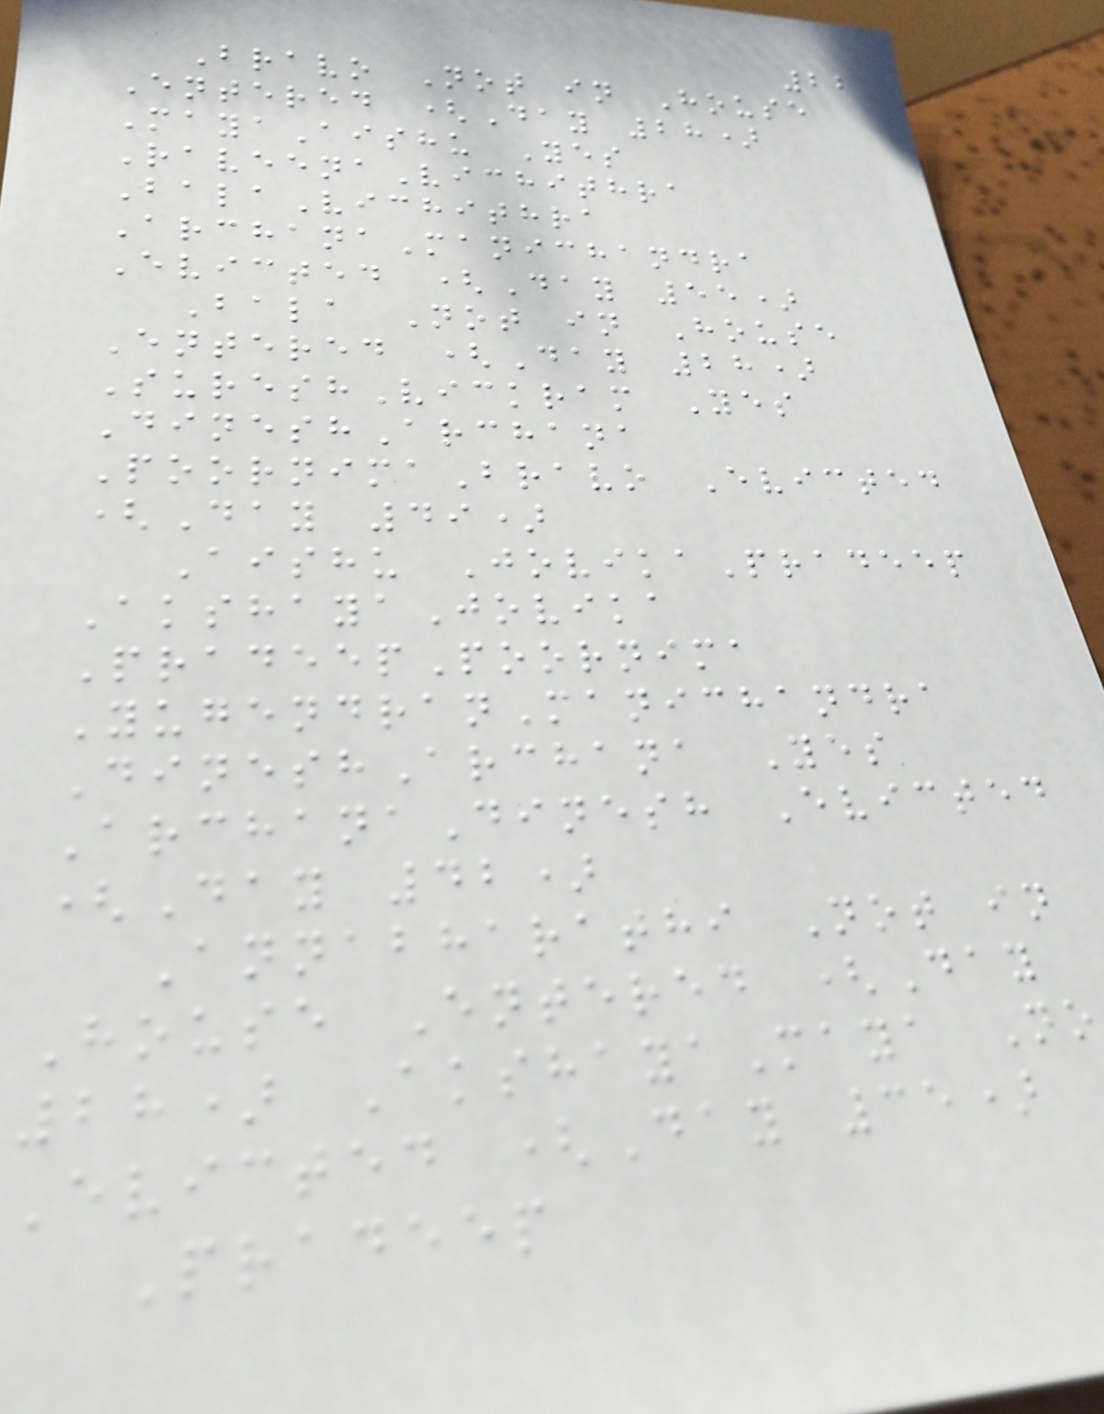22
Bravo Not in House
Entered (Day 28)
MayaAishu Yes
RaveenaVichithra
BalaVichithra
ArchanaManichandra
Evicted (Day 55)
Bala Not in House
Entered (Day 28)
SureshVickram Yes
DineshArchana
PoornimaBravo Evicted
(Day 49)
Aishu JovikaPradeep
AkshayaJovika
PradeepPoornima
YugendranManichandra
DineshArchana Yes
ArchanaDinesh Evicted
(Day 42)
Annabharathi Not in
House Entered (Day
28) AkshayaMaya No
Evicted (Day 35)
Pradeep
